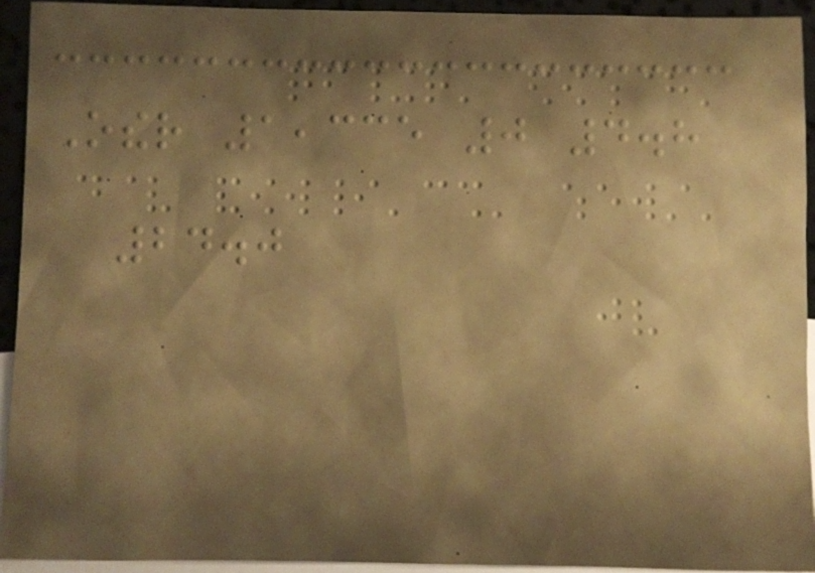Other 1,335 0 4.8
24.0
